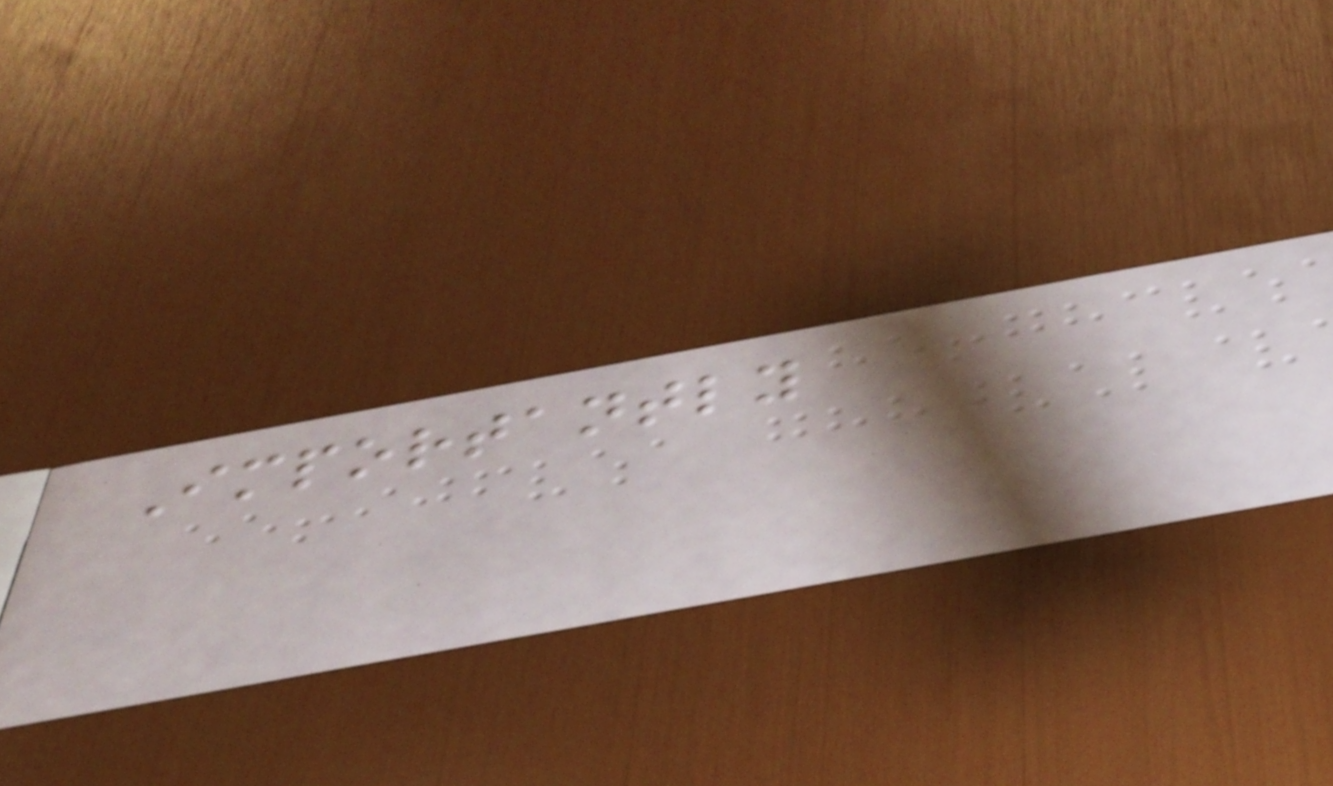Importantly
